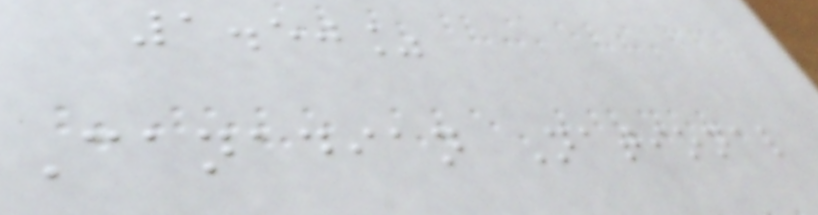1.50%
Canadian National
